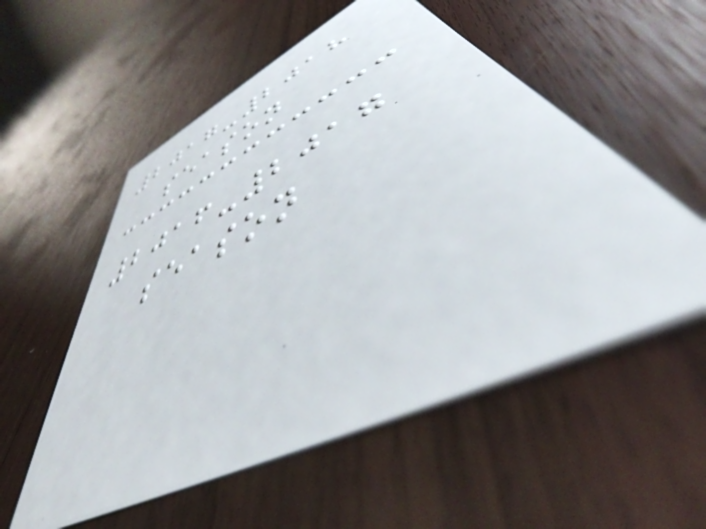2017-2018
season
2016-2017
season
